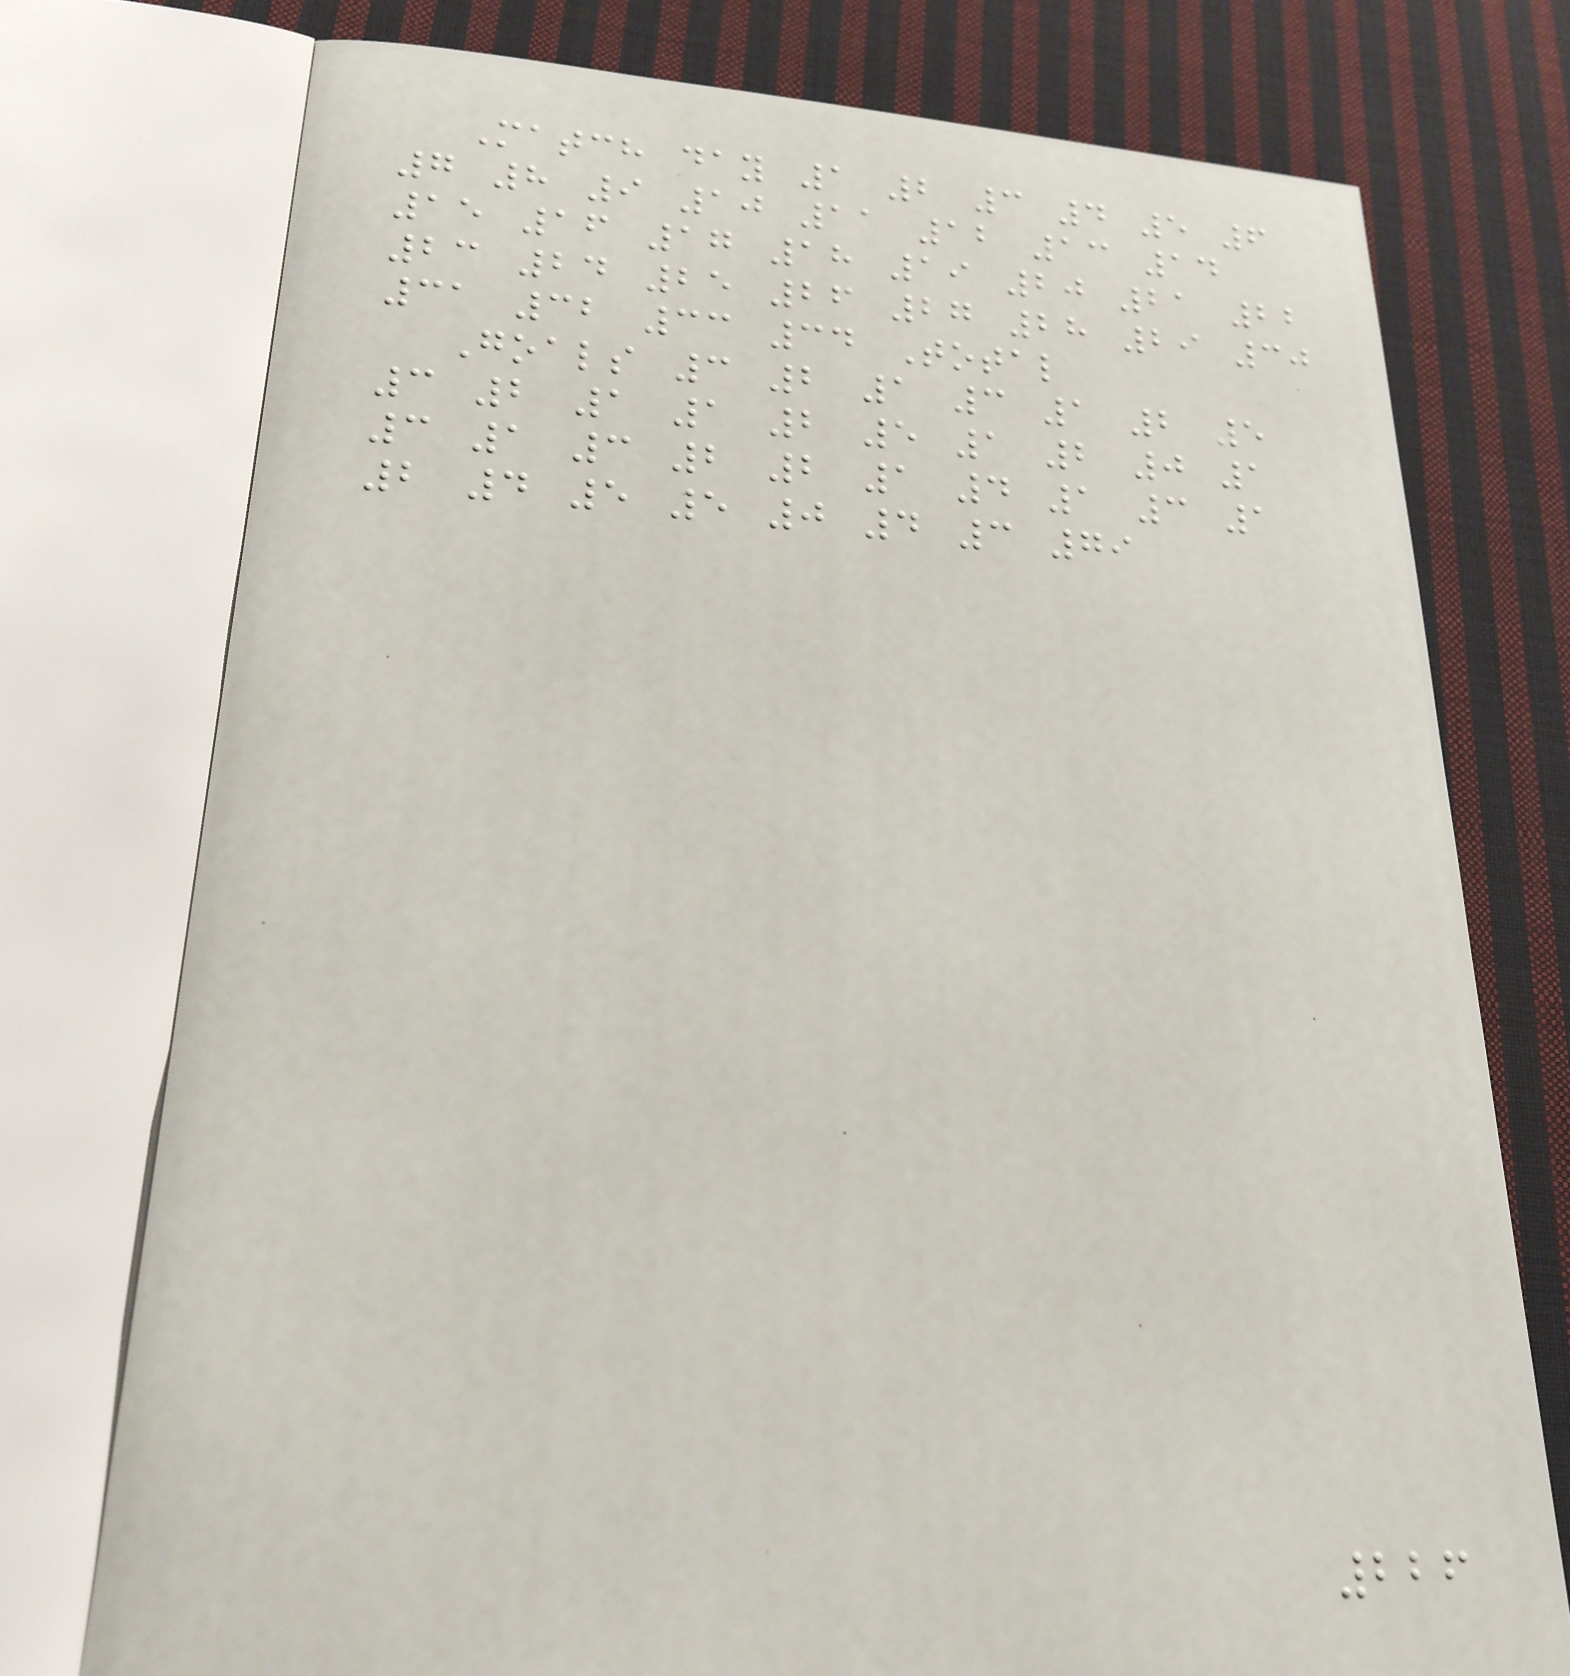Match day 1 2 3 4 5 6
7 8 9 10 11 12 13 14
15 16 17 18 19 20 21 22
23 24 25 26 27 28 29 30
31 32 33 34 Total
Goals 3 2 1 3 1 2 5
3 2 1 1 2 5 1 2 0 1
3 1 3 2 2 1 4 1 3 1
2 4 5 5 0 4 3 79
226
